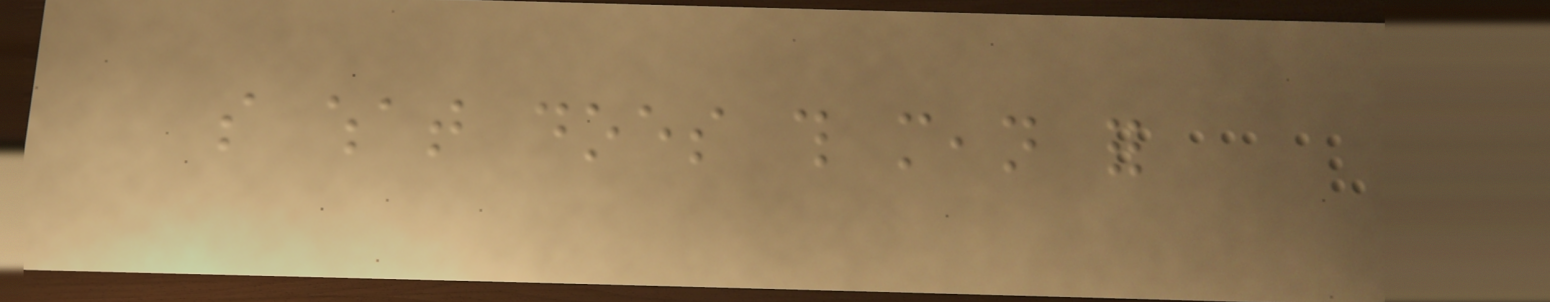so what does this mean for
